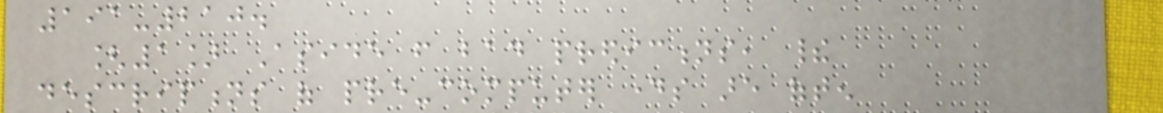191-210.
[1] Aside from bad predictions, their
descriptions of pre-computer days are often
